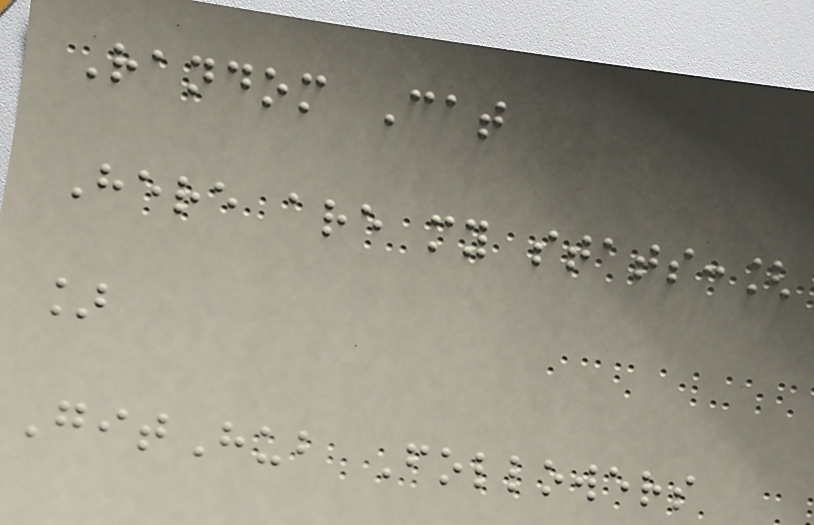Random Cat
Here are my stats:[
]
GitHub Followers
